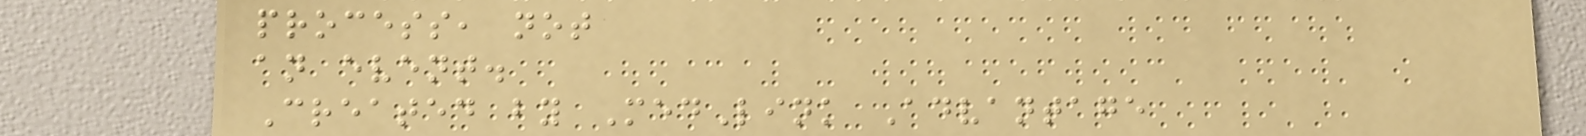process, not
an event.
Created by MedLink Advantage
